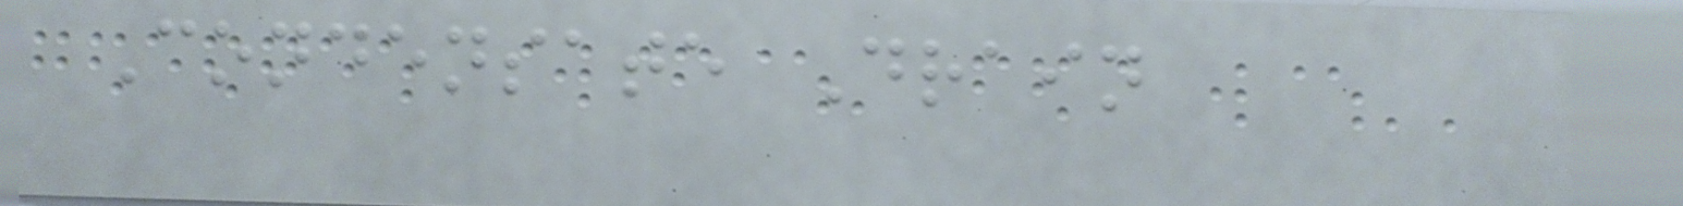Condensate Drain
